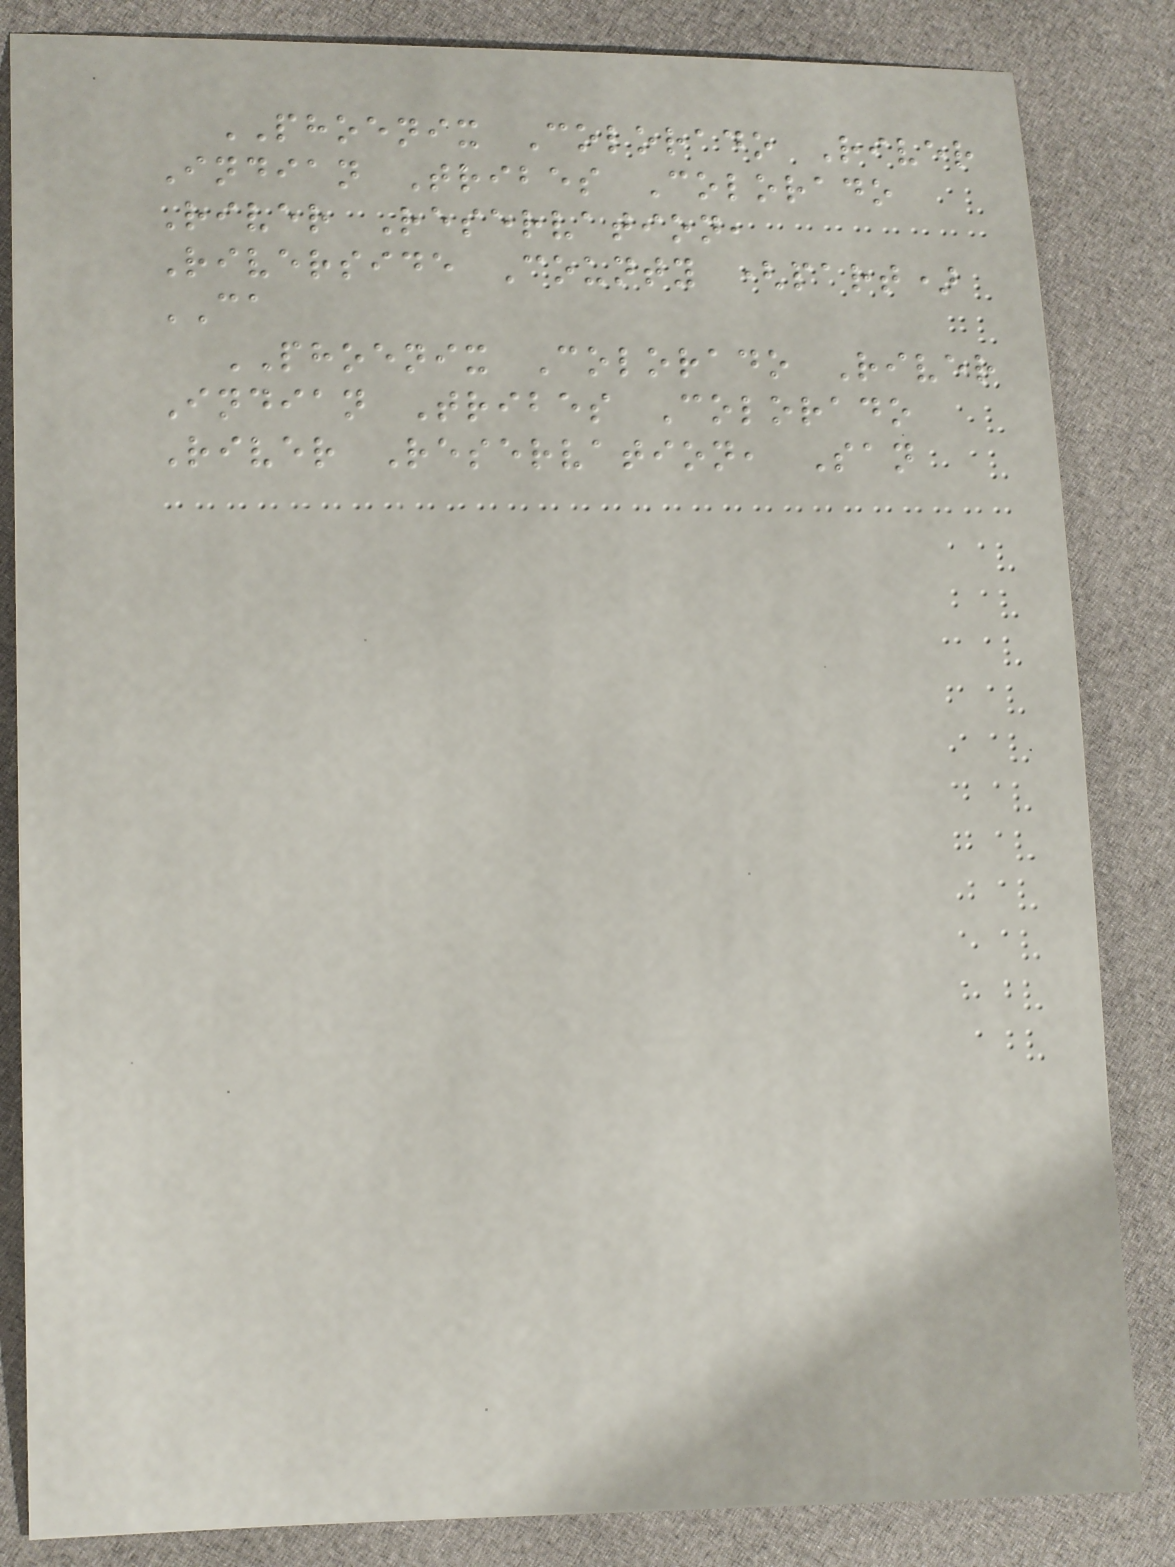PHOENIX Colorado River
Indian Tribes Colorado
River Reservation,
Riverside County (part)
CA
PHOENIX Colorado River
Indian Tribes Colorado
River Reservation, San
